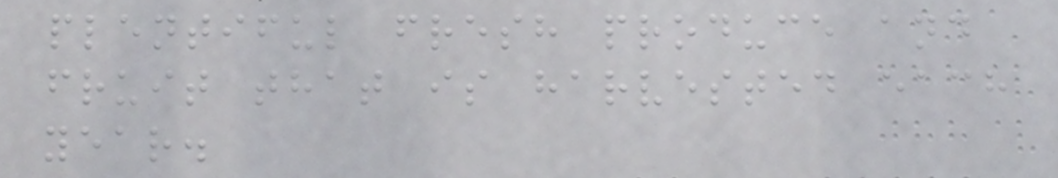plentiful fresh produce and
fruit that is harvested each
year.
